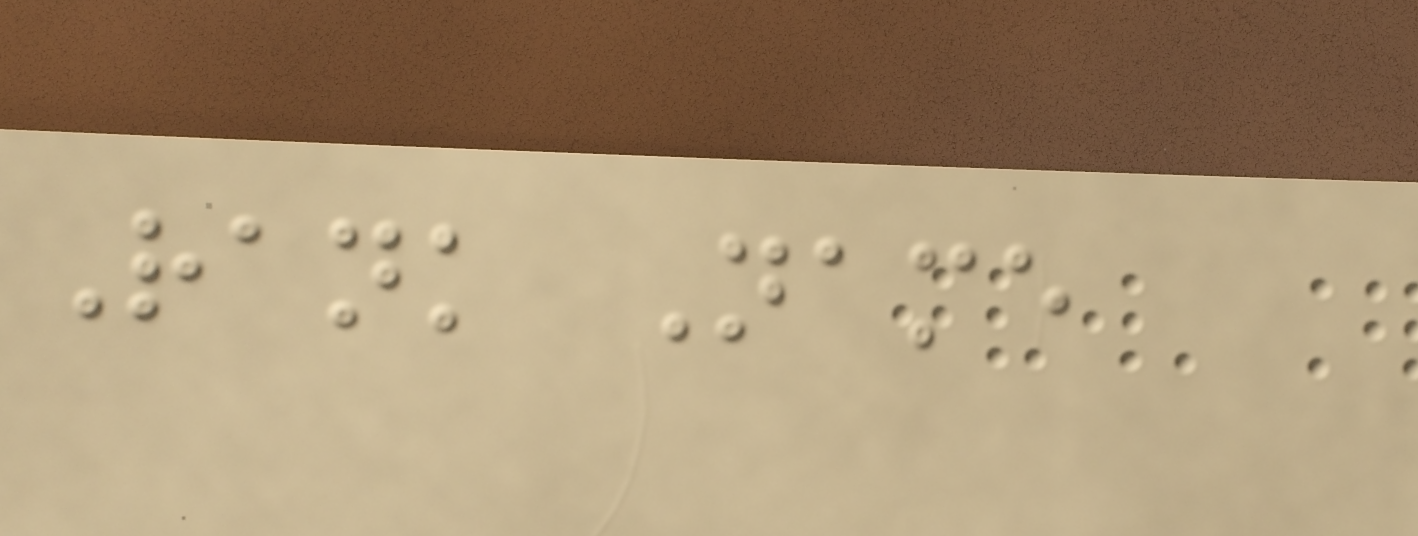Rank Name
